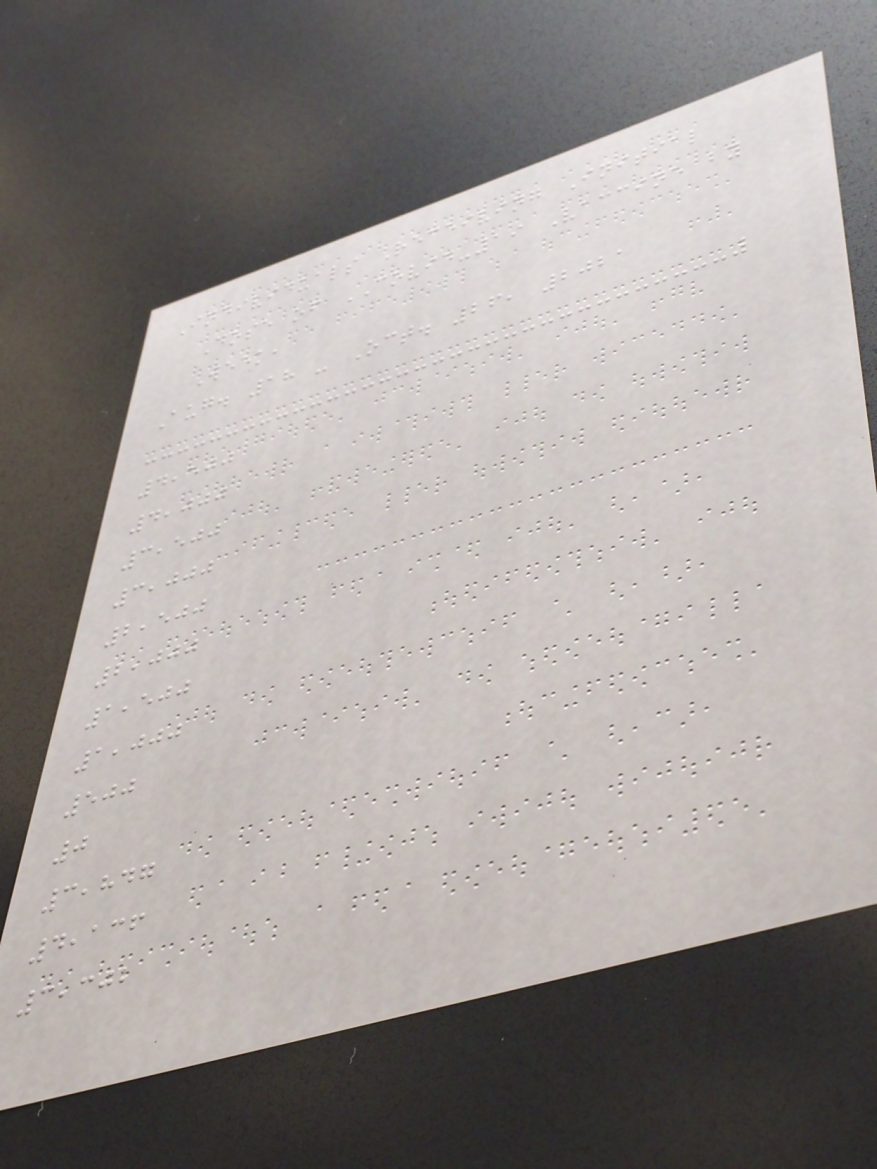Individuals Receiving Initial
Dose of COVID-19 Vaccine by
Week,
Aug. 18 - Oct. 26, 2021
4,500
4,000
3,500
3,000
2,500
2,000
1,500
1,000
500
0
3,847
4,136
3,302
